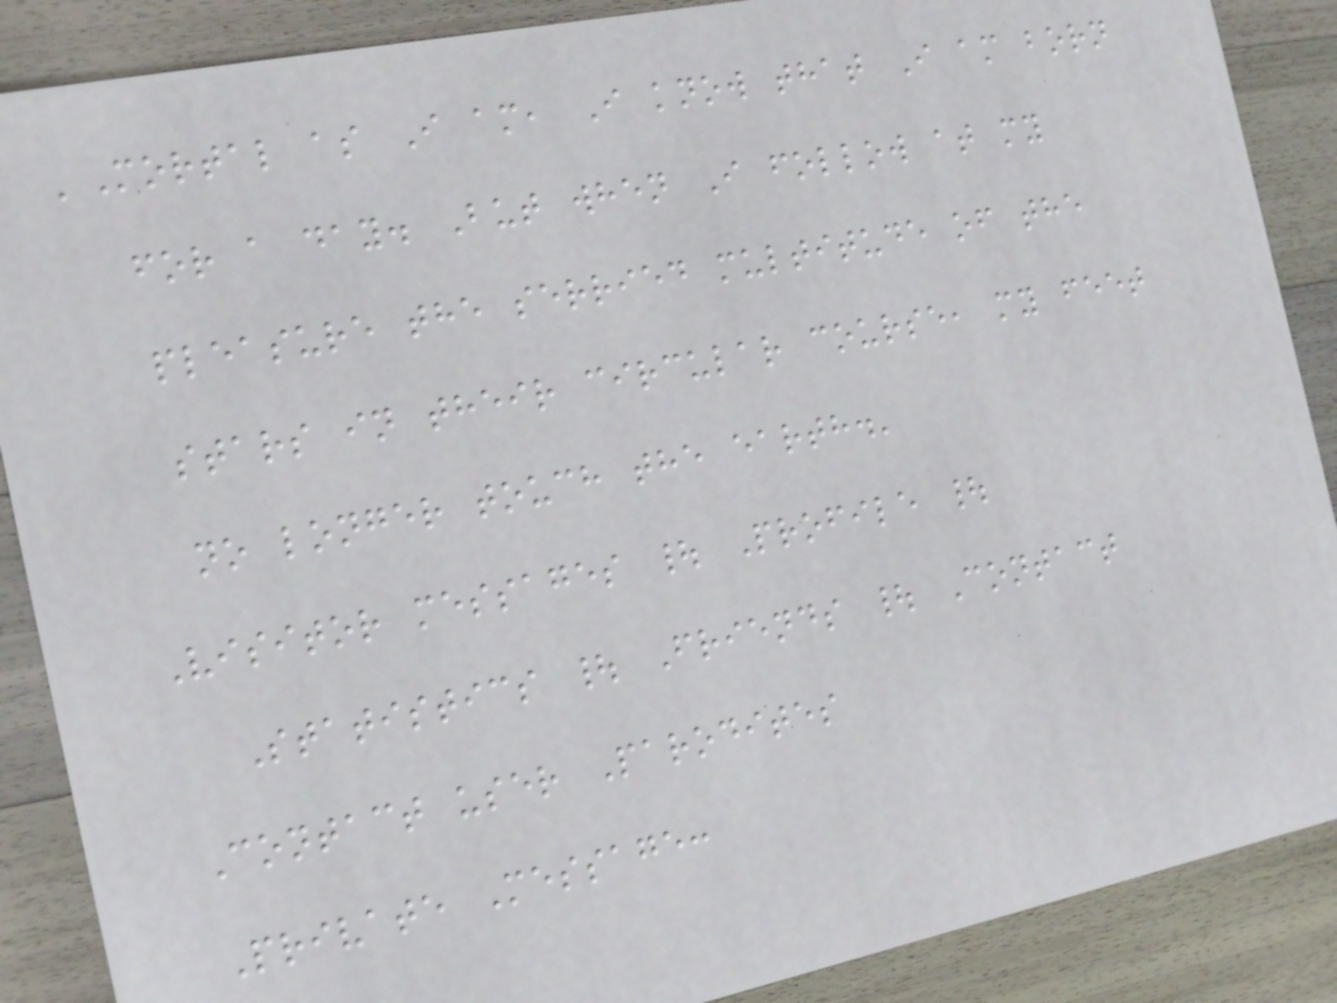'Mortal as I am, I know that I am born
for a day. But when I follow at my
pleasure the serried multitude of the
stars in their circular course, my feet
no longer touch the earth.'
Visitor messages | Profile |
Statistics | Friends | Contact
Contact user Parodites
Private Message:
